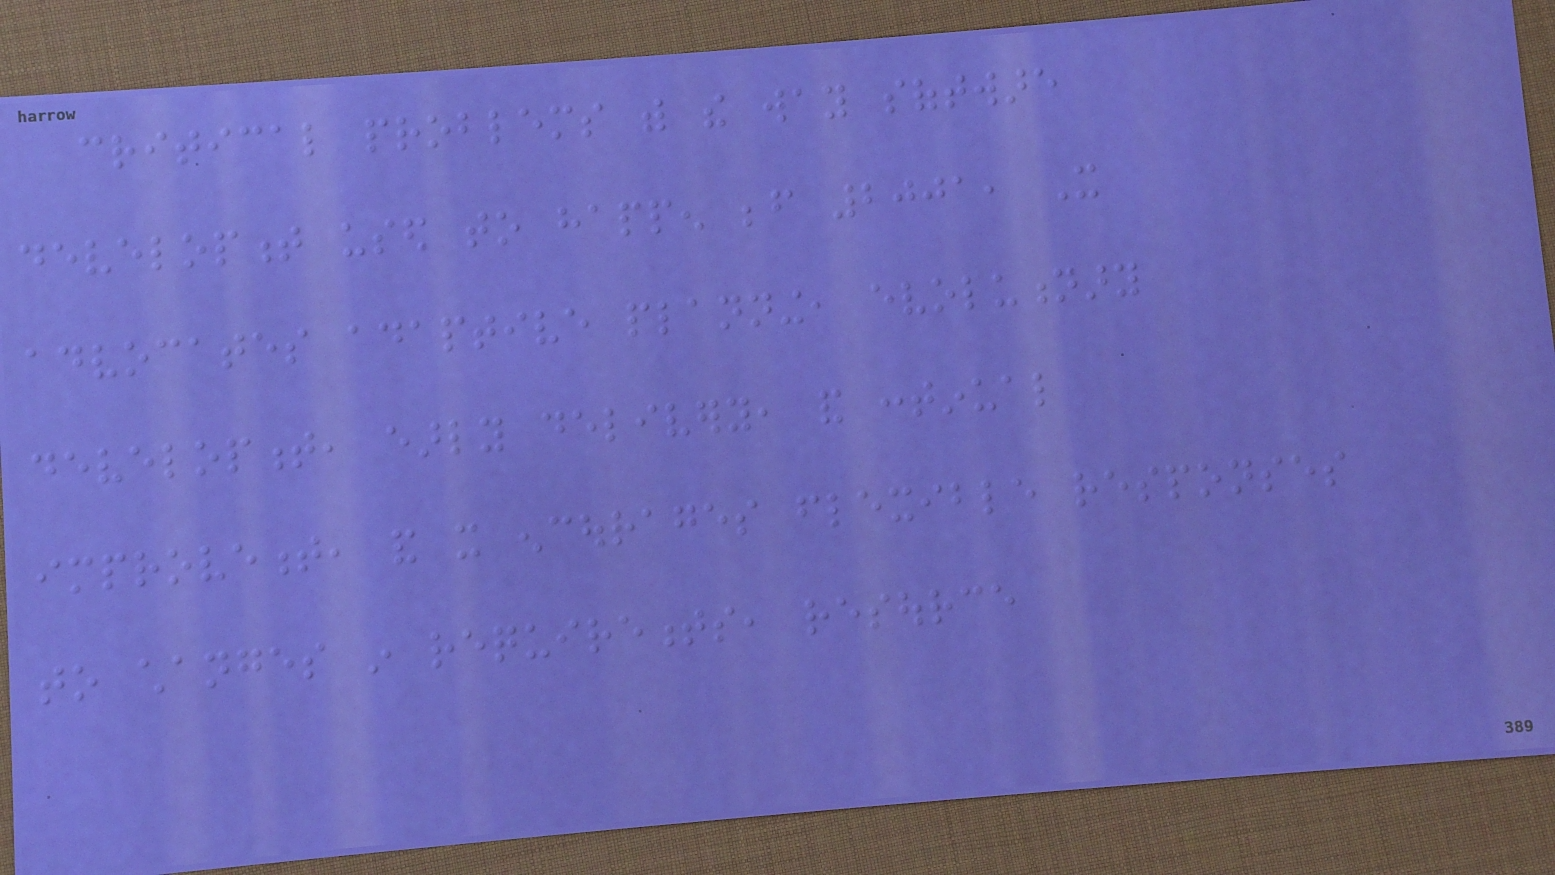critical problems with the way software
development used to happen before 2001, It
advocates adaptive planning, evolutionary
development, early delivery, and continual
improvement, and it encourages flexible responses
to changes in requirements, resource
